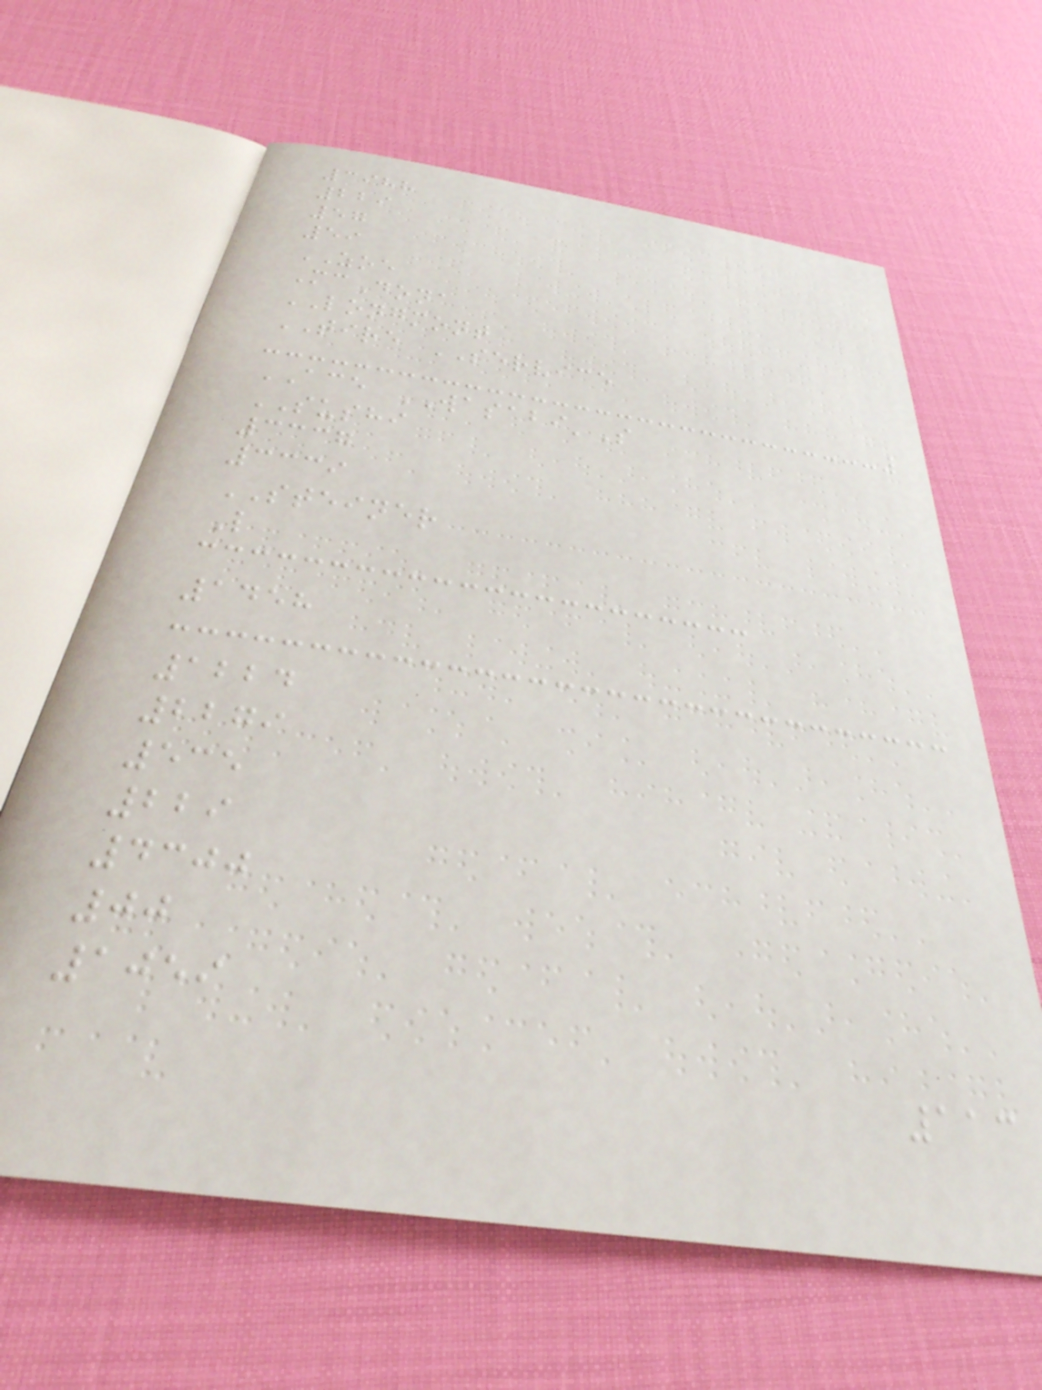3988
229
57
59
ZOE
McDona
LONGMONT
TIRE SERVICE
ACE WASABI'S
SUSHI
3337
3339
STEINER
L
1458
1224
2279
535
229
4300
00
1059
113
